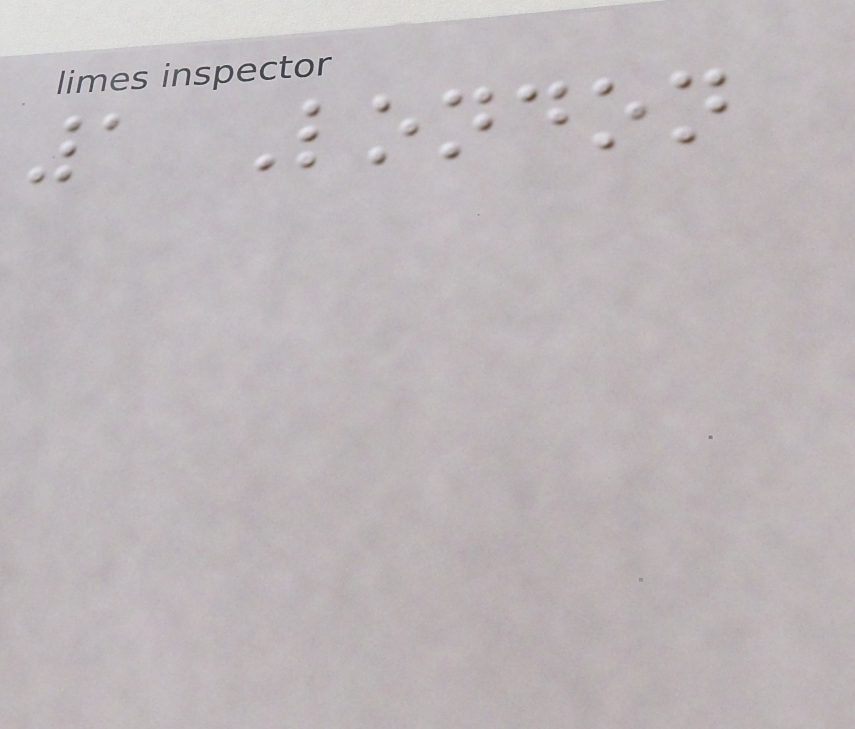1 London
